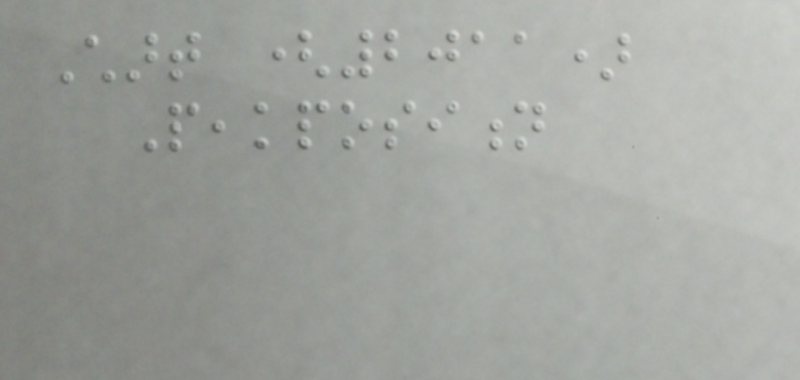Chart (2011)
Peakposition
